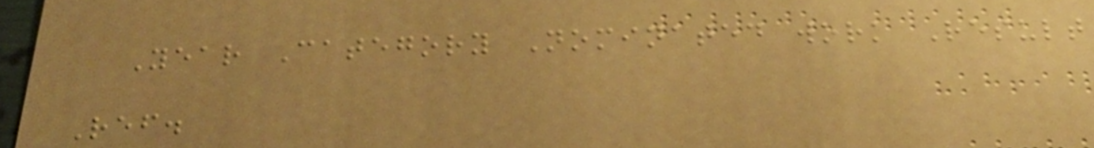Year Category Nominated work Result
Ref.
